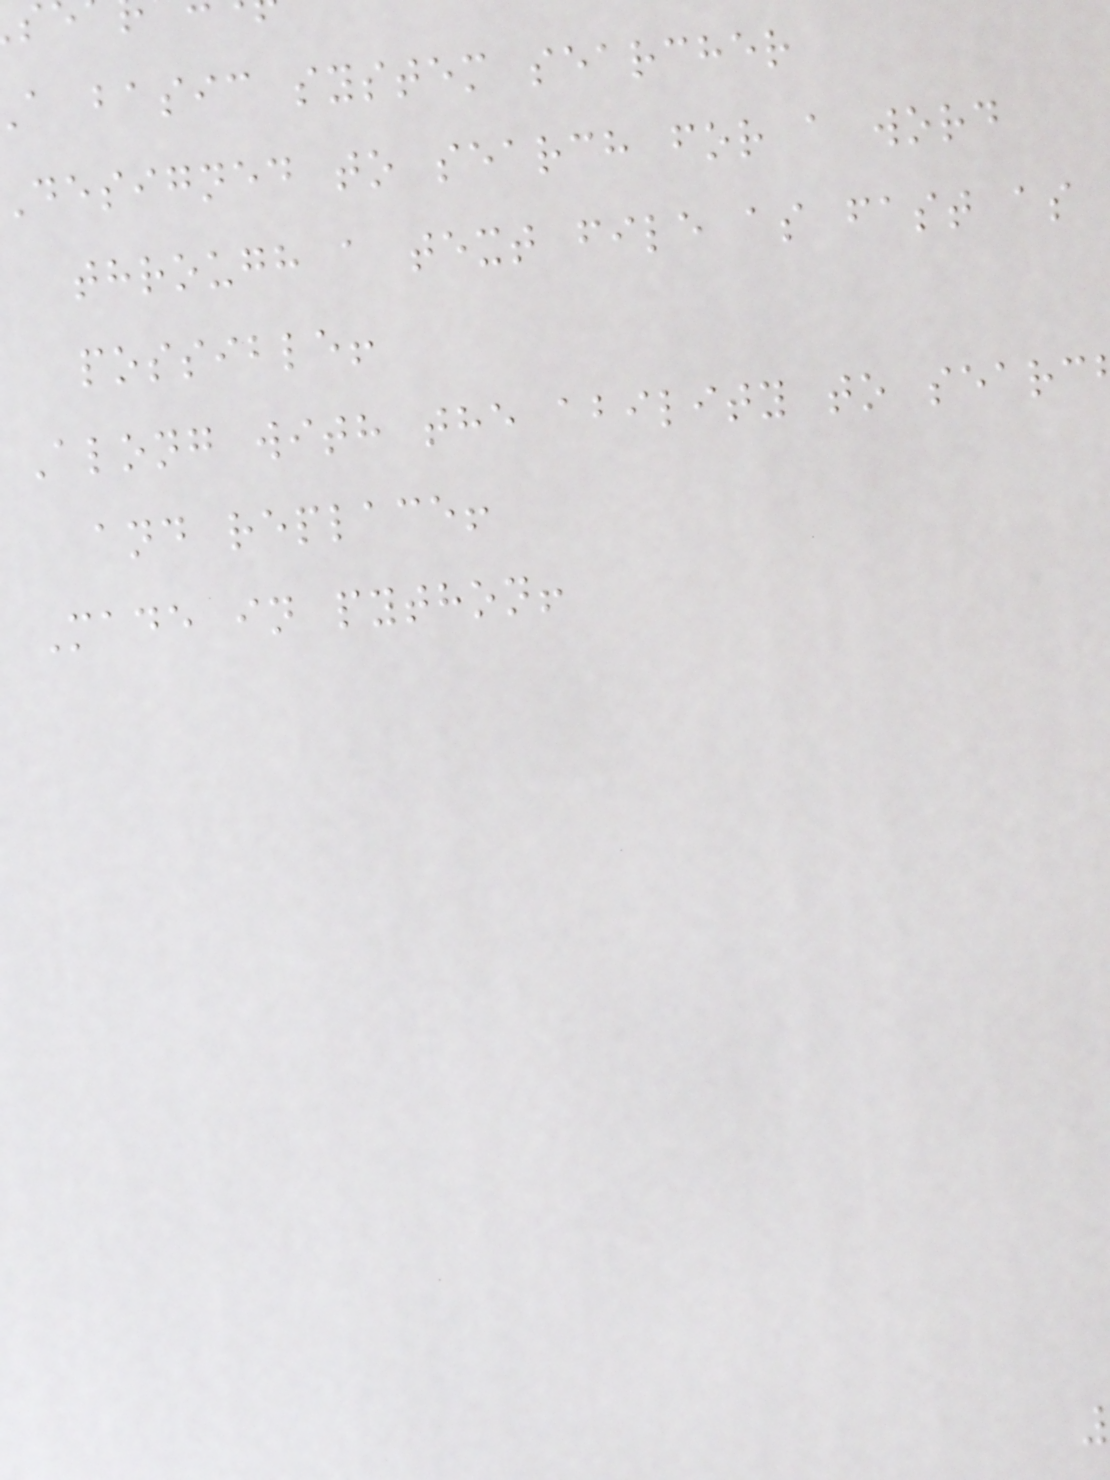a basic system searcher
designed to search for a word
through a text file as fast as
possible!
Along with the ability to searc
and replace!
Made in python!
